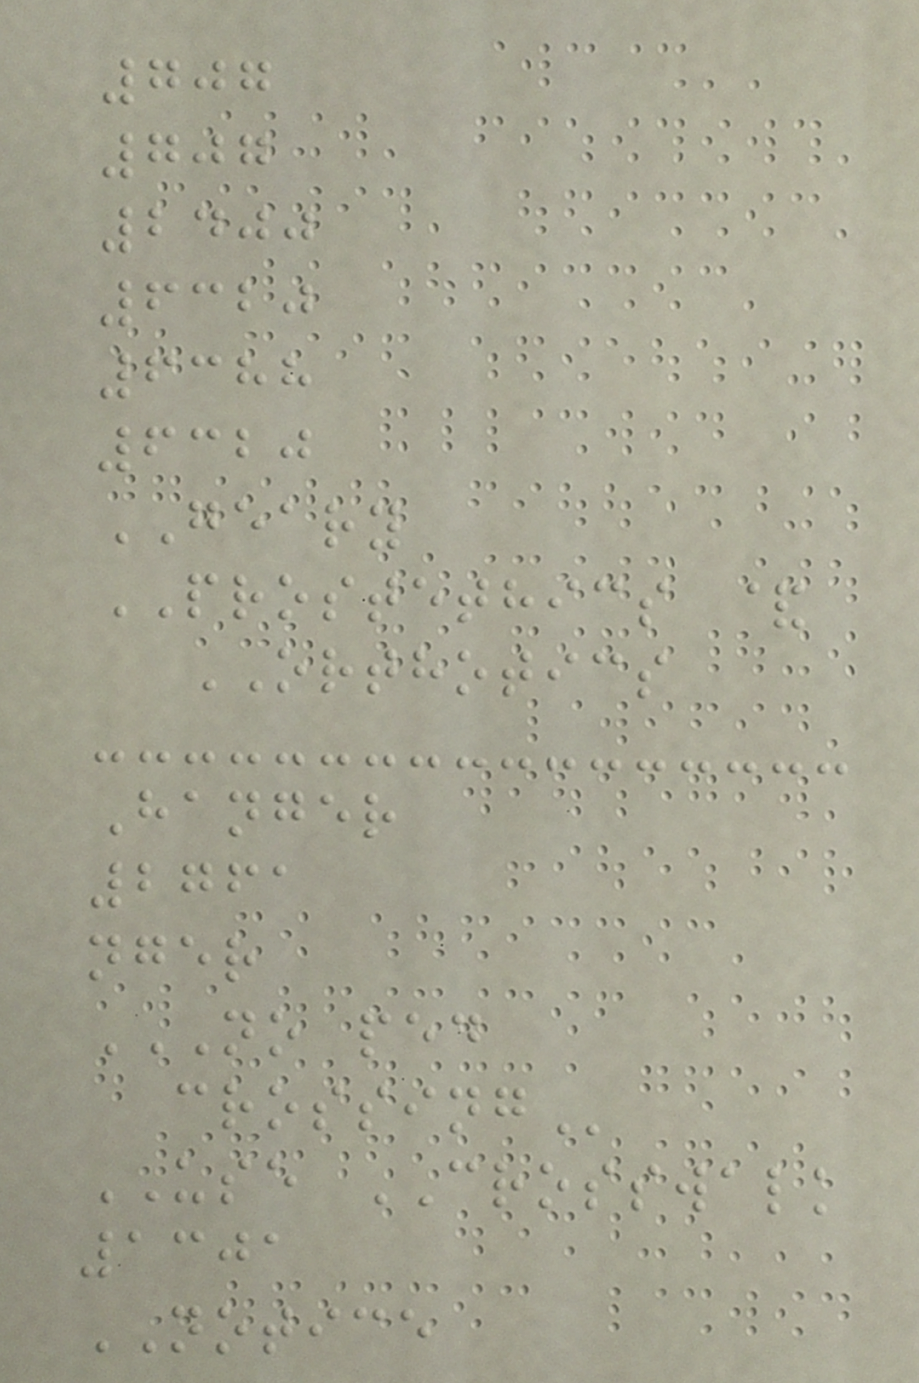707
707
2400
6320
6388
6320
GEARY
PROSTETHICS &
ORTHOTICS
Hanger
2761
nger
NO PED
CROSSING
USE CROSSWALK
1301
NOTICE
